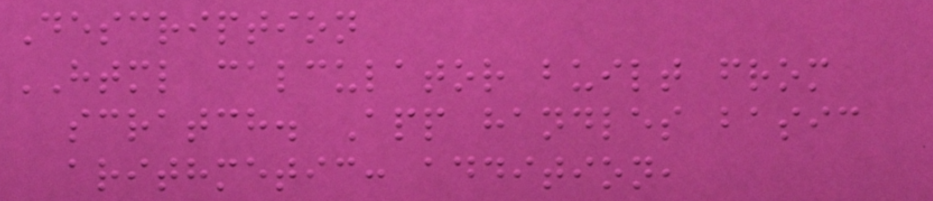Description
HTML calculator built from
scratch. App handles basic
arithmetic: addition,
